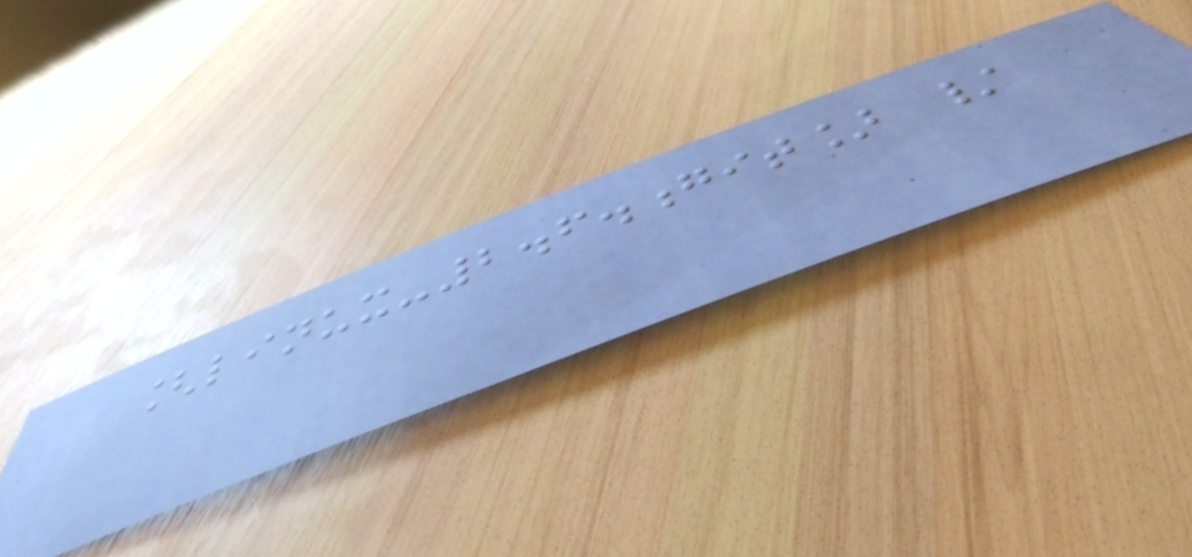[linux-2.6.git] /
